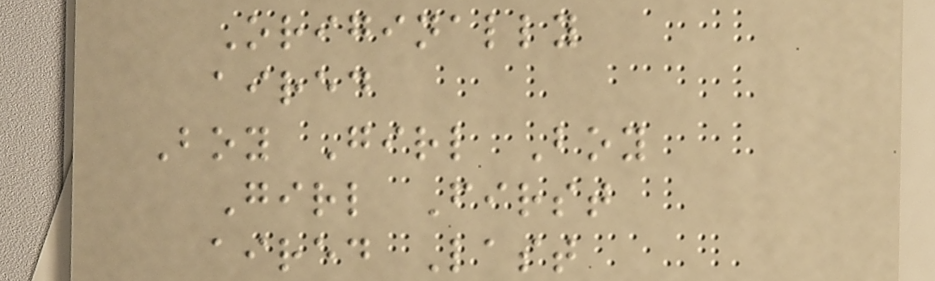Originally
aired
Boy Girl Boy
Girl First
aired Last
